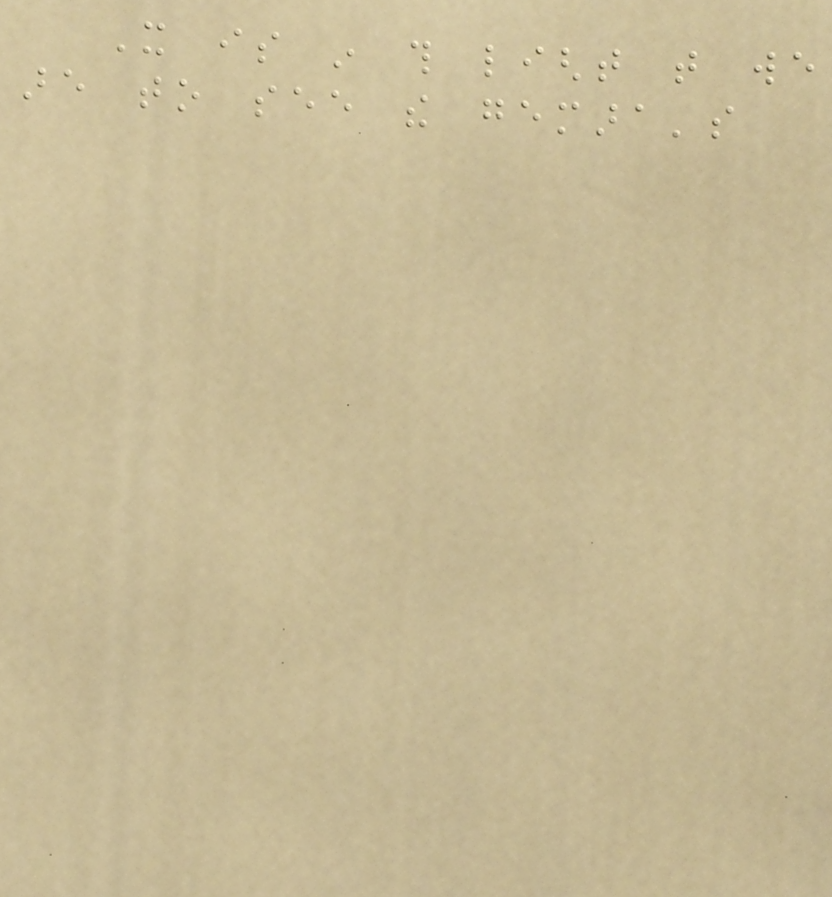It is in this light that we
are to see the gemara's
